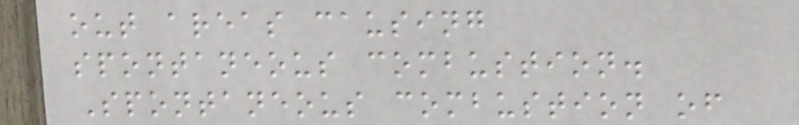out areas causing
spontaneous combustion.
Spontaneous combustion of
